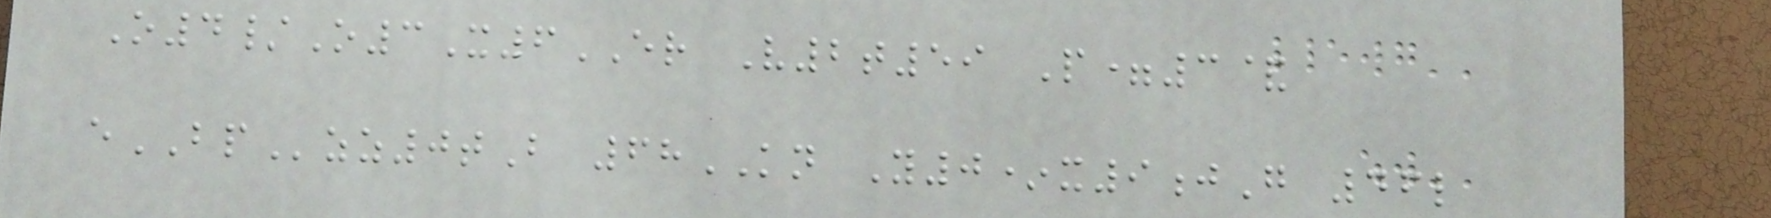O4/O3X6ER V2t59 P=3&
eBPzz0tB 68KN Y0*x9jG 46l
